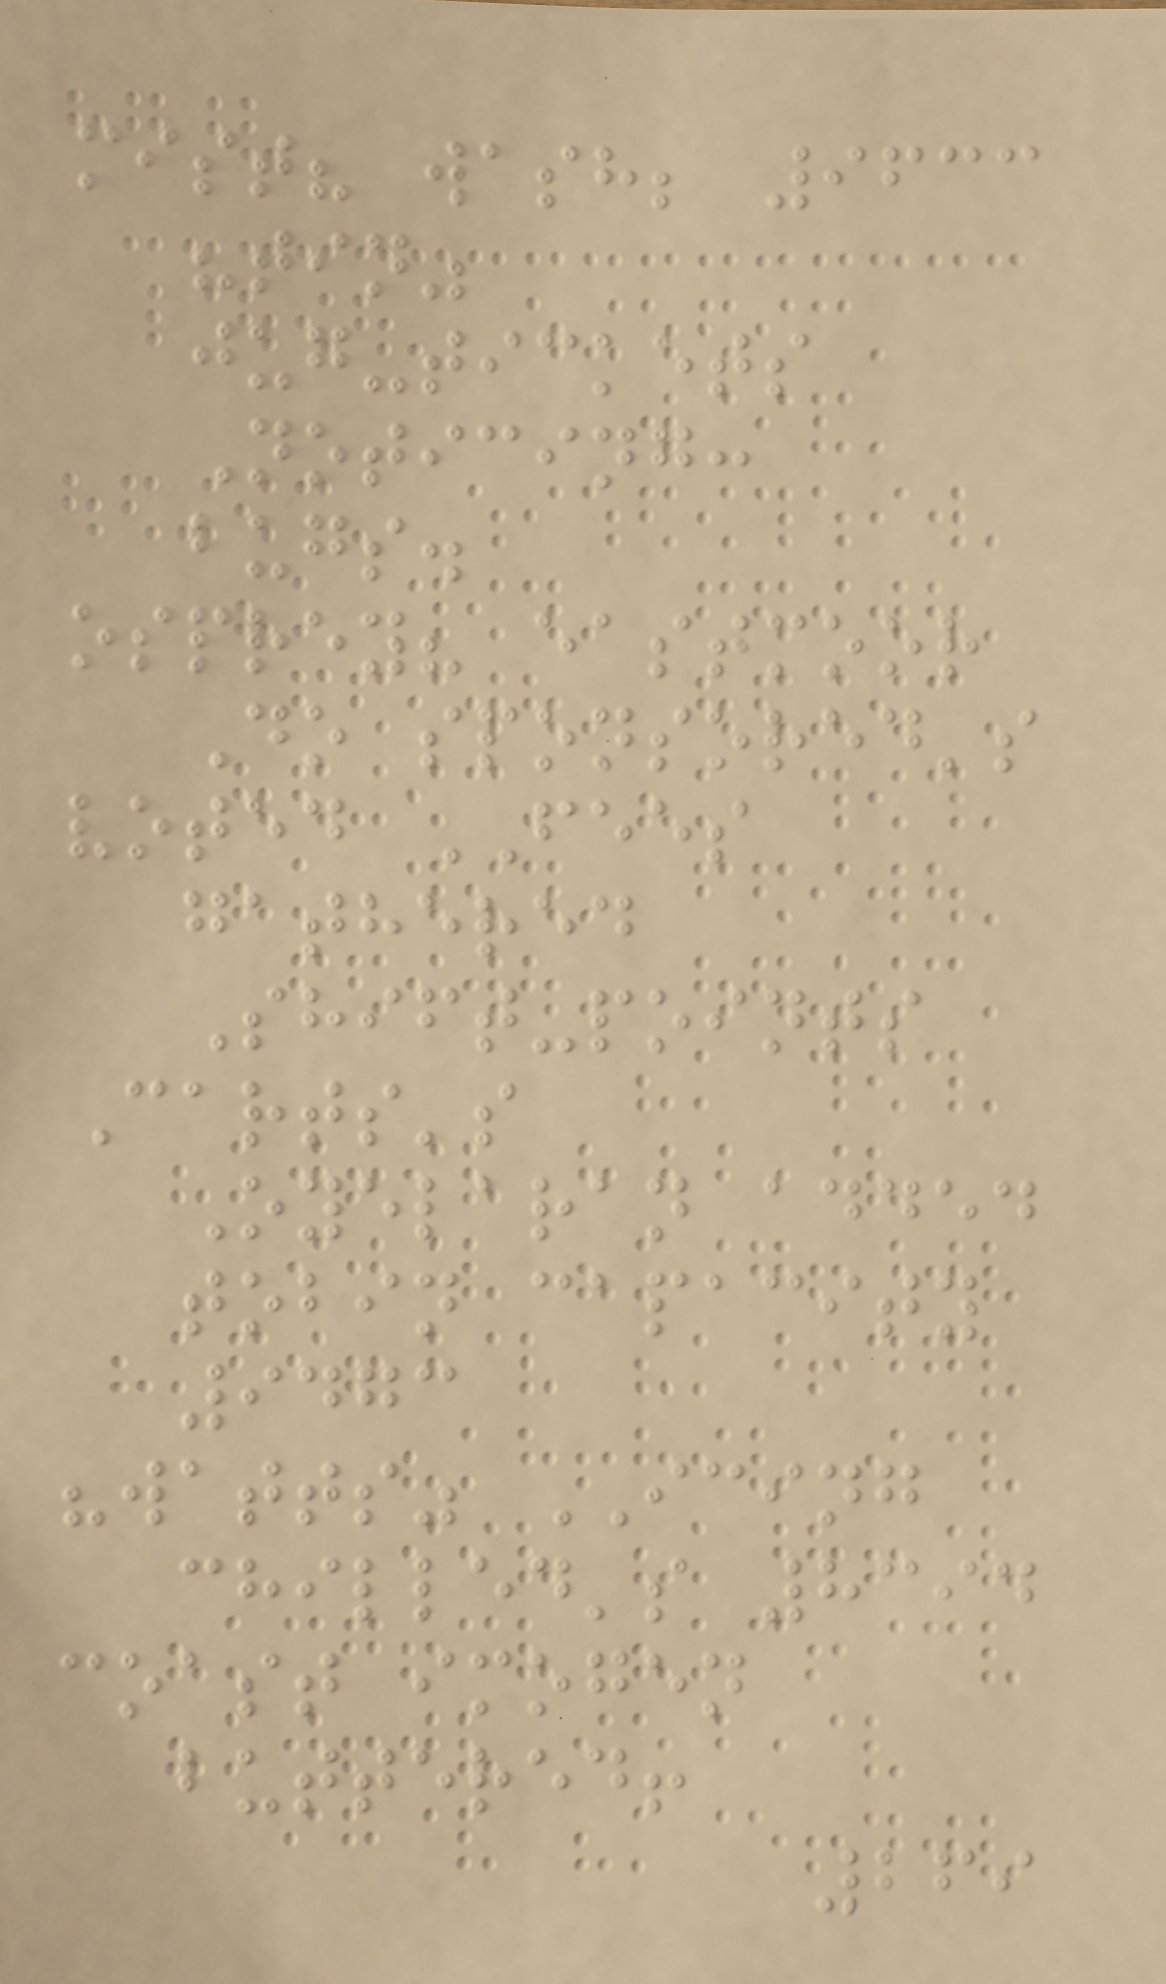mist? wash; 9633
"tin"
jug-tickets
Noticing:
bugs.
osprey? eastmoor
Do sponsored's
voted FEES
gathered
Shift-points
Carts's
Oyelaran added
tobin capacity
9473
"watts" ICING
chilled's 8394
coast imogen
buttered!
269
